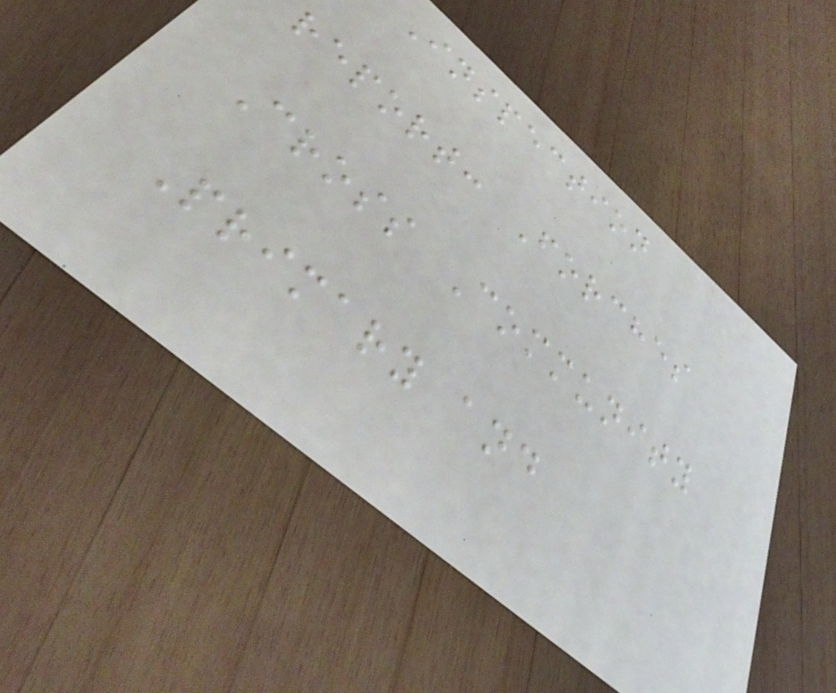Inspection
report: Forches
Cross Community
Primary and
